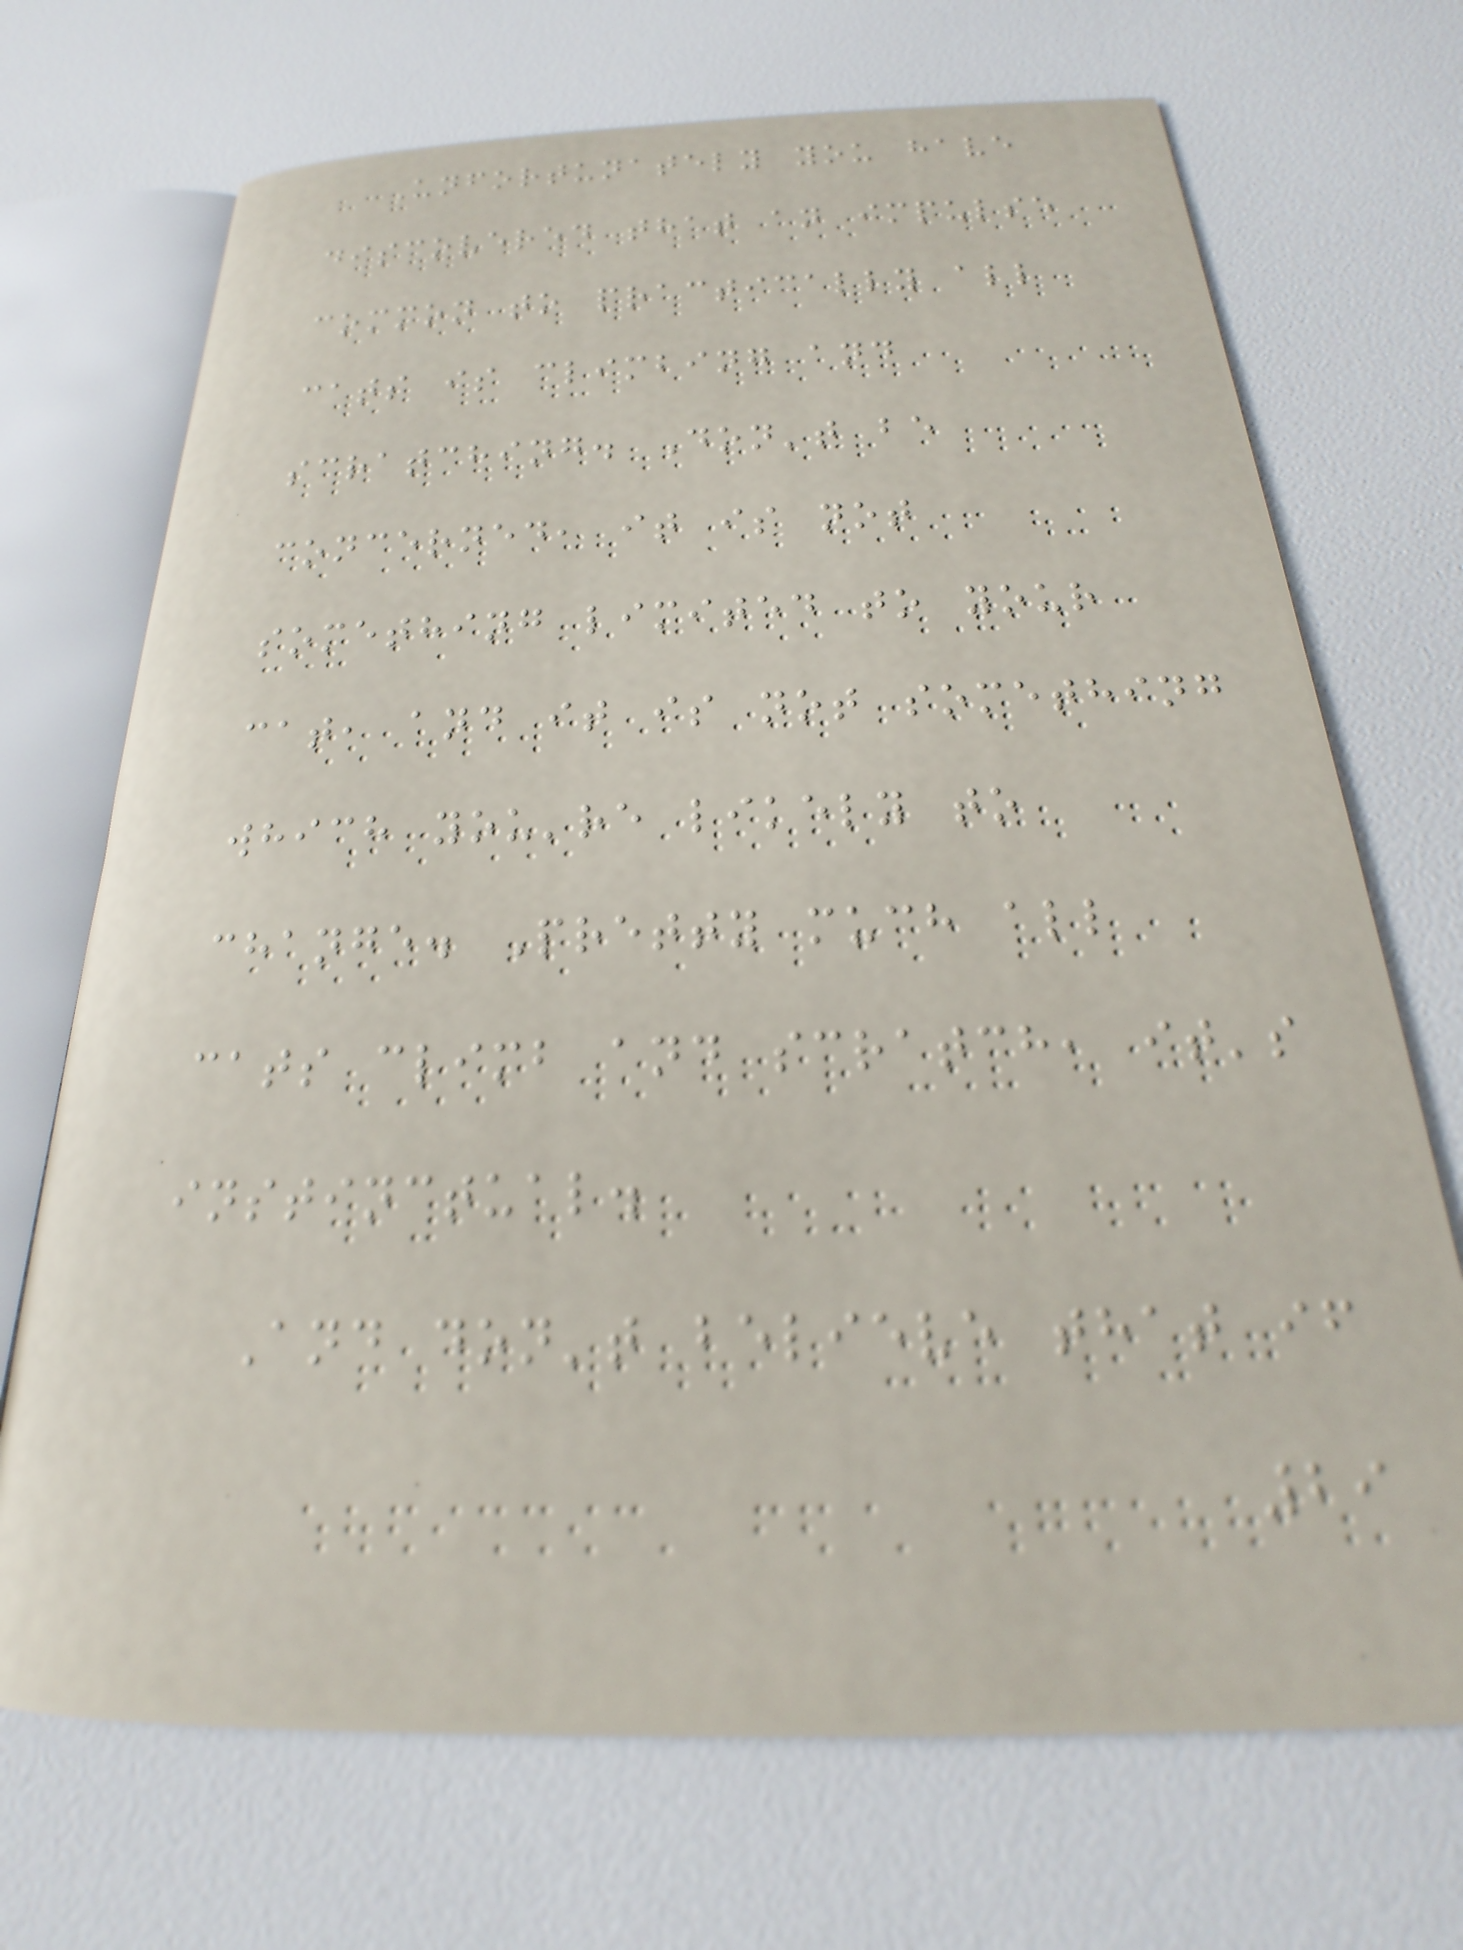Unfortunately you have
discovered that an impulse
common to practically all
cats is climbing and
scratching. Don't be
concerned, it is not
something limited to your
cat, and it is not something
which you're likely to
change. Pretty much all
cats climb and scratch, it's
instinctual.
And don't believe that if
29
